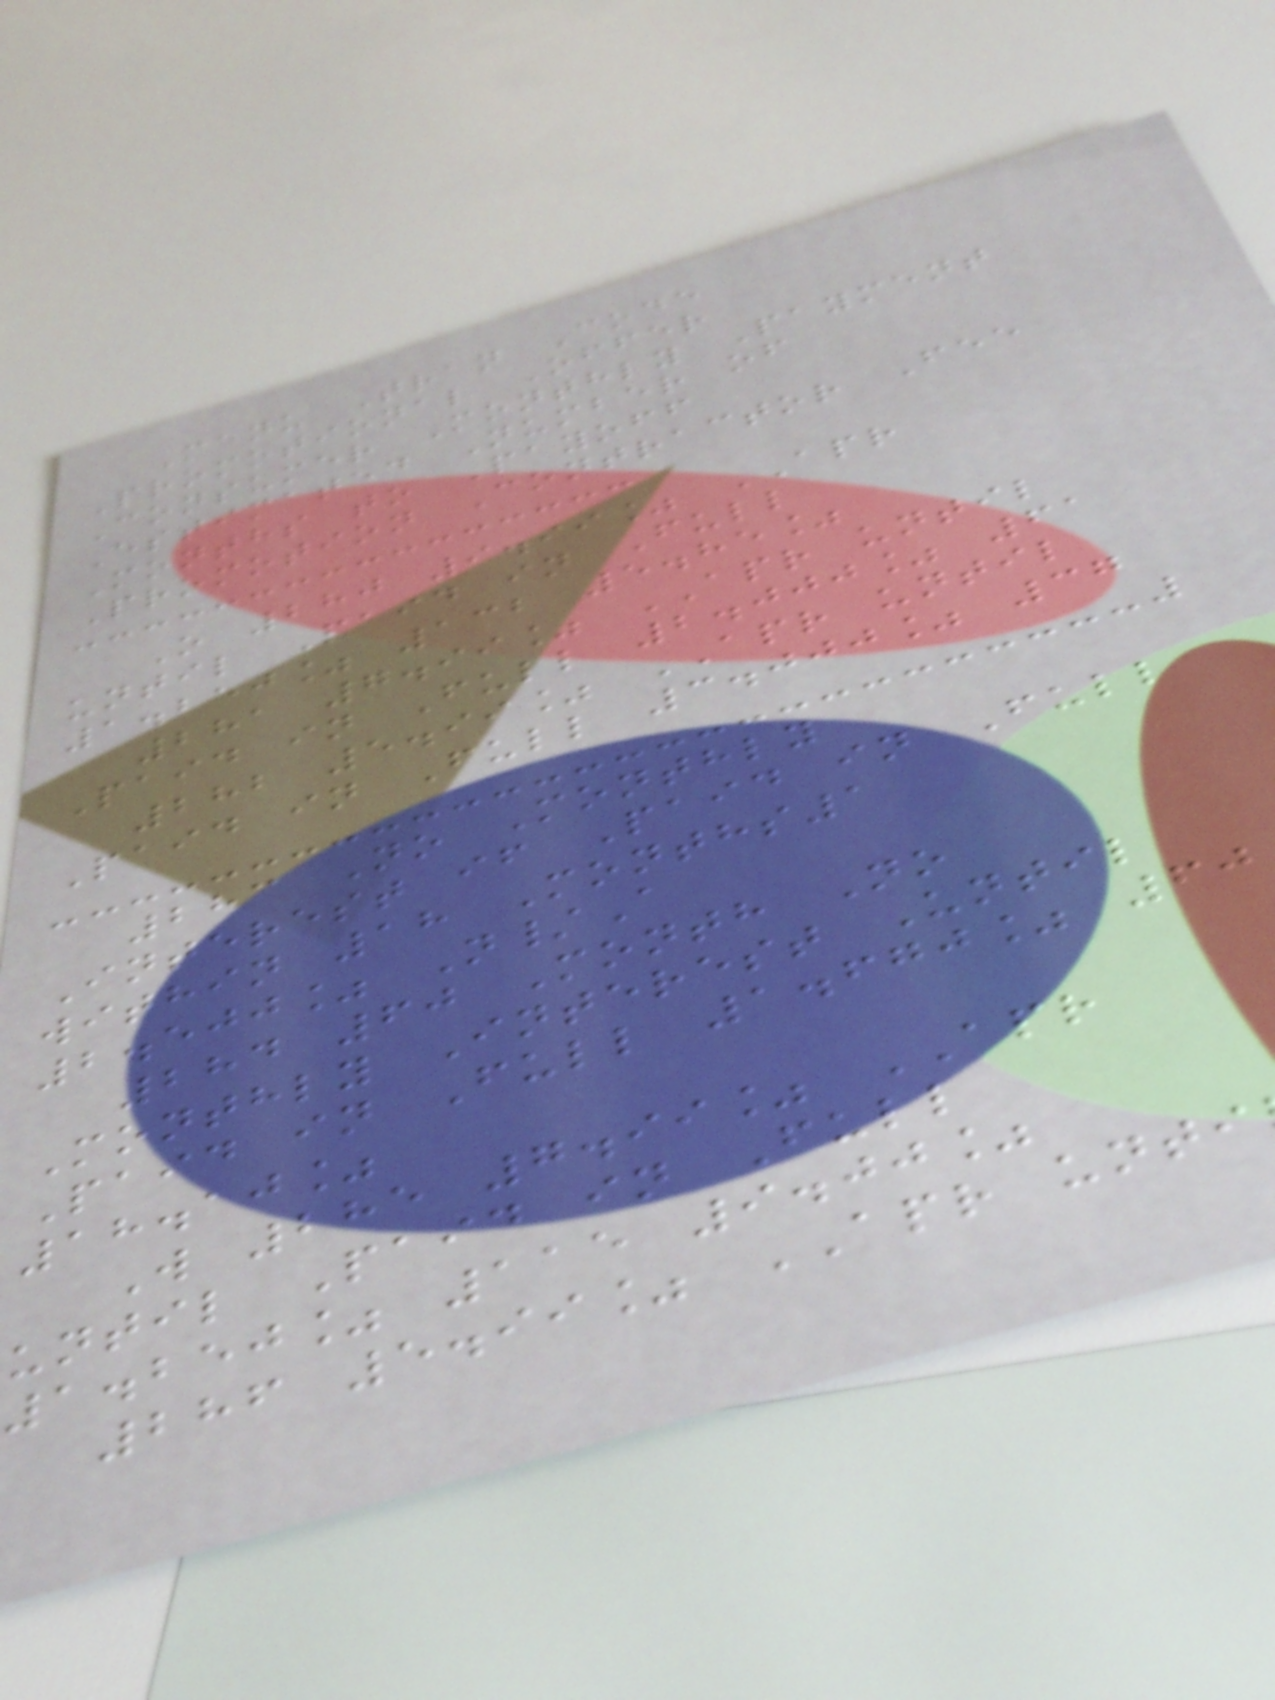Menu Tran Code
Promotional Offer
Consumer Monthly Payment
Estimated Number of
Months to Payoff
Promotion Contractor Fee
O 280 9.99% APR
until Paid in Full
1.250% 132 5.85%
281 7.99% APR until
Paid in Full 2.000% 61
282 5.99% APR until
Paid in Full 3.000% 37
283 No Monthly
Interest if Paid in Full
within 18 Months1
2.500% N/A
284 60 Month No
Monthly Interest Until
Paid in Full 1.670% 60
18.10%
W 285 7.99% APR
until Paid in Full
1.250% 115 9.00%
286 5.99% APR unti
